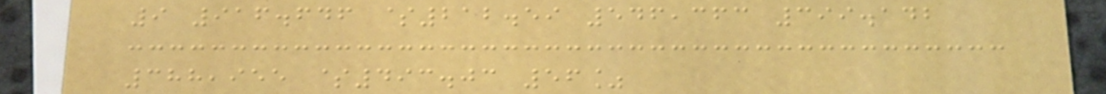9 916.646 $212.59 546,363 399.142
388,955 $493.03 56%
